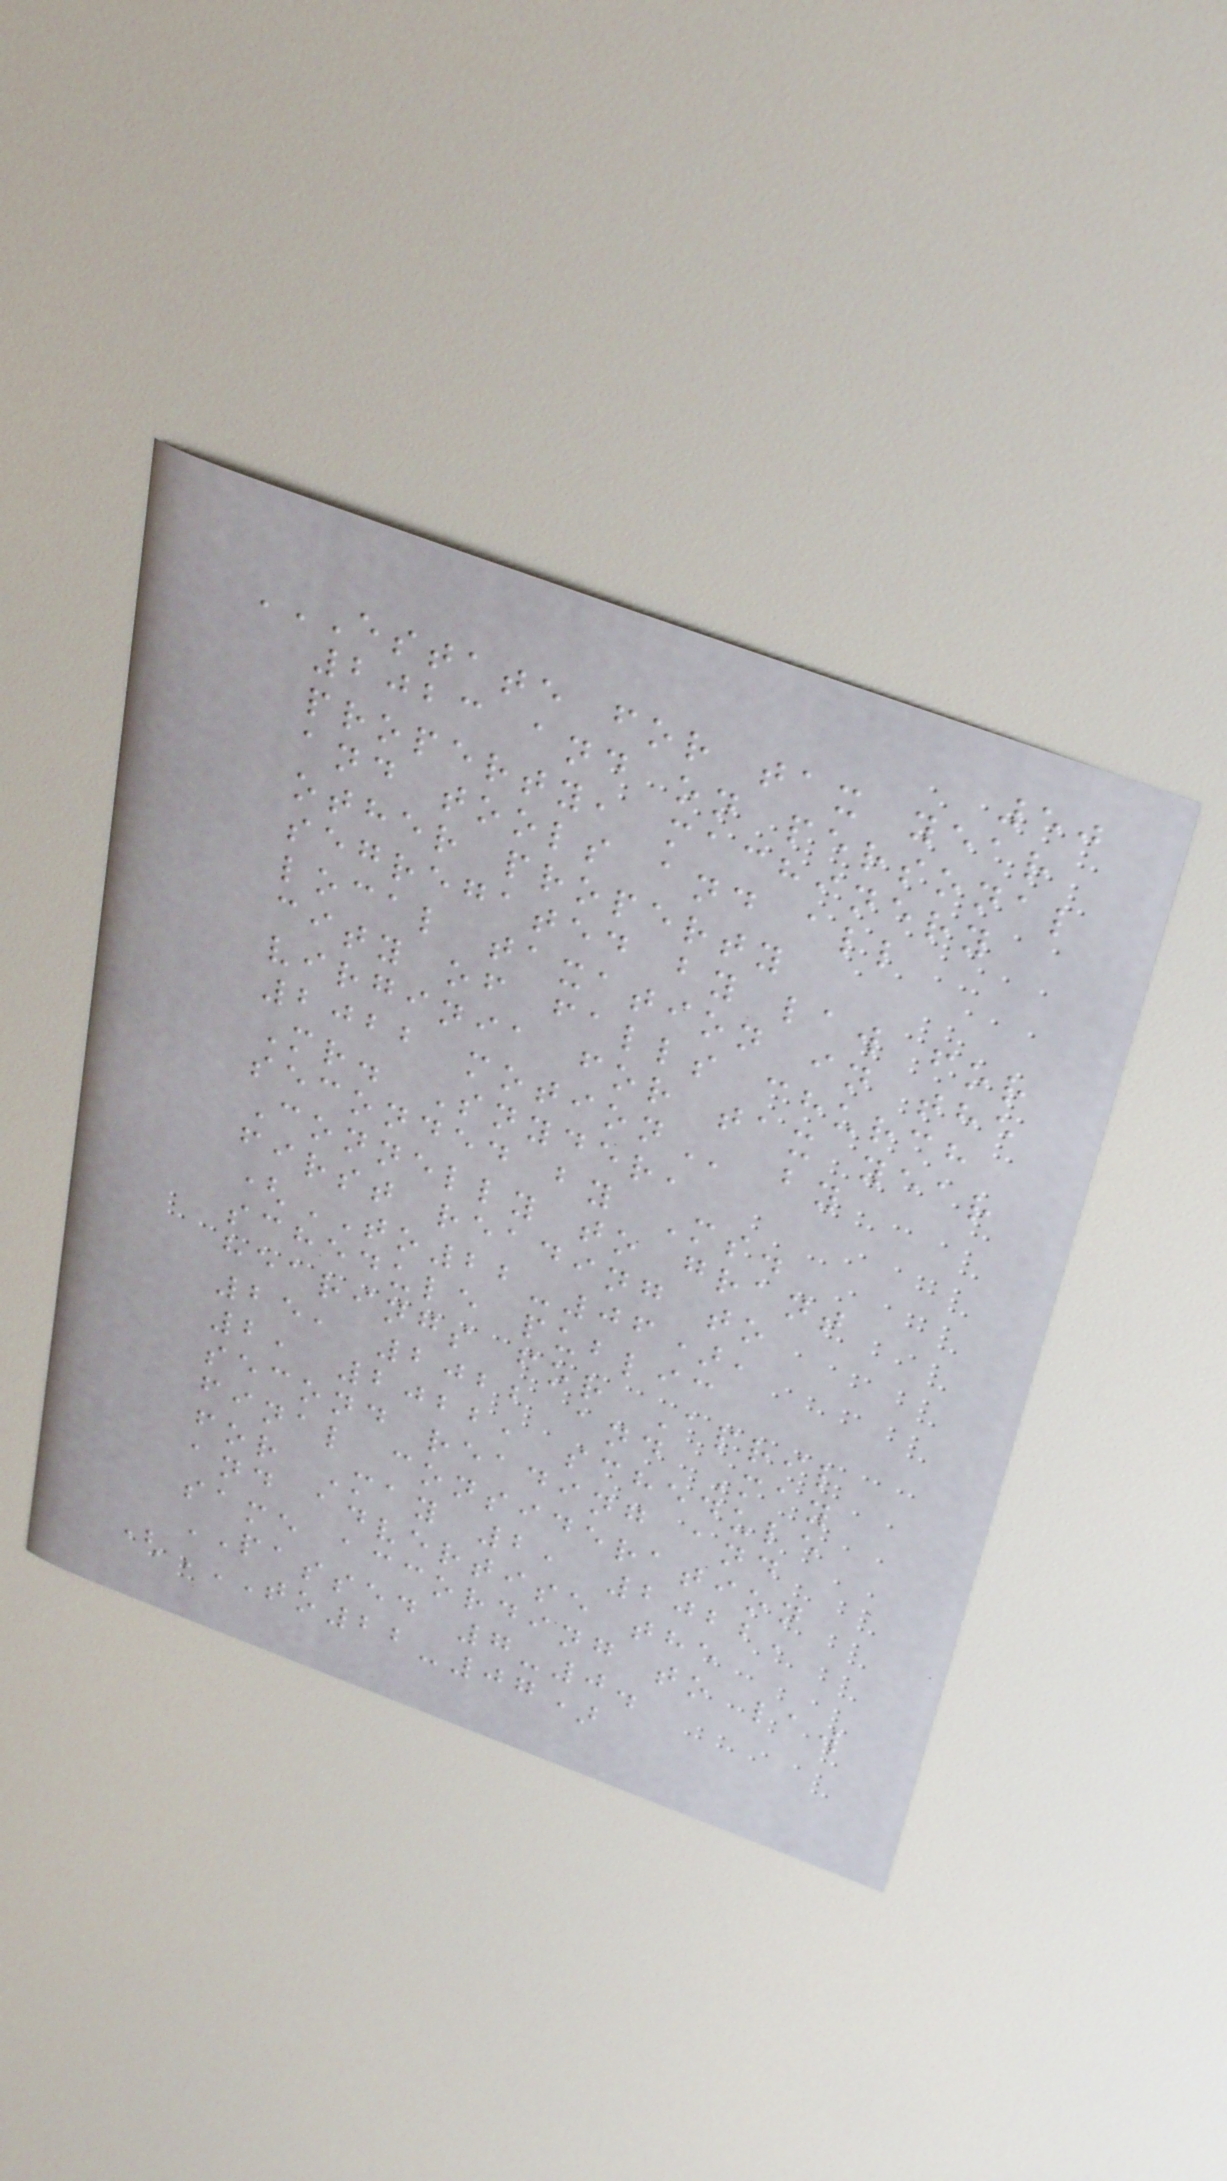50
ESTATE FOR TAX YEAR
2023 AND ON PERSONAL
PROPERTY, MACHINERY
AND TOOLS AND ALL
OTHER PROPERTY
SEGREGATED BY LAW FOR
LOCAL TAXATION IN THE
CITY OF FALLS CHURCH
VIRGINIA FOR TAX YEAR
2022 MOTION by
Mr. Snyder,
seconded by Ms.
Connelly to grant
first reading to
(TO22-06),
schedule public
hearings for April
25, 2022 and May
2, 2022, schedule
second reading and
final consideration
for May 2, 2022,
and advertise the
same according to law
PASSED 7-0.
(TO22-07)
